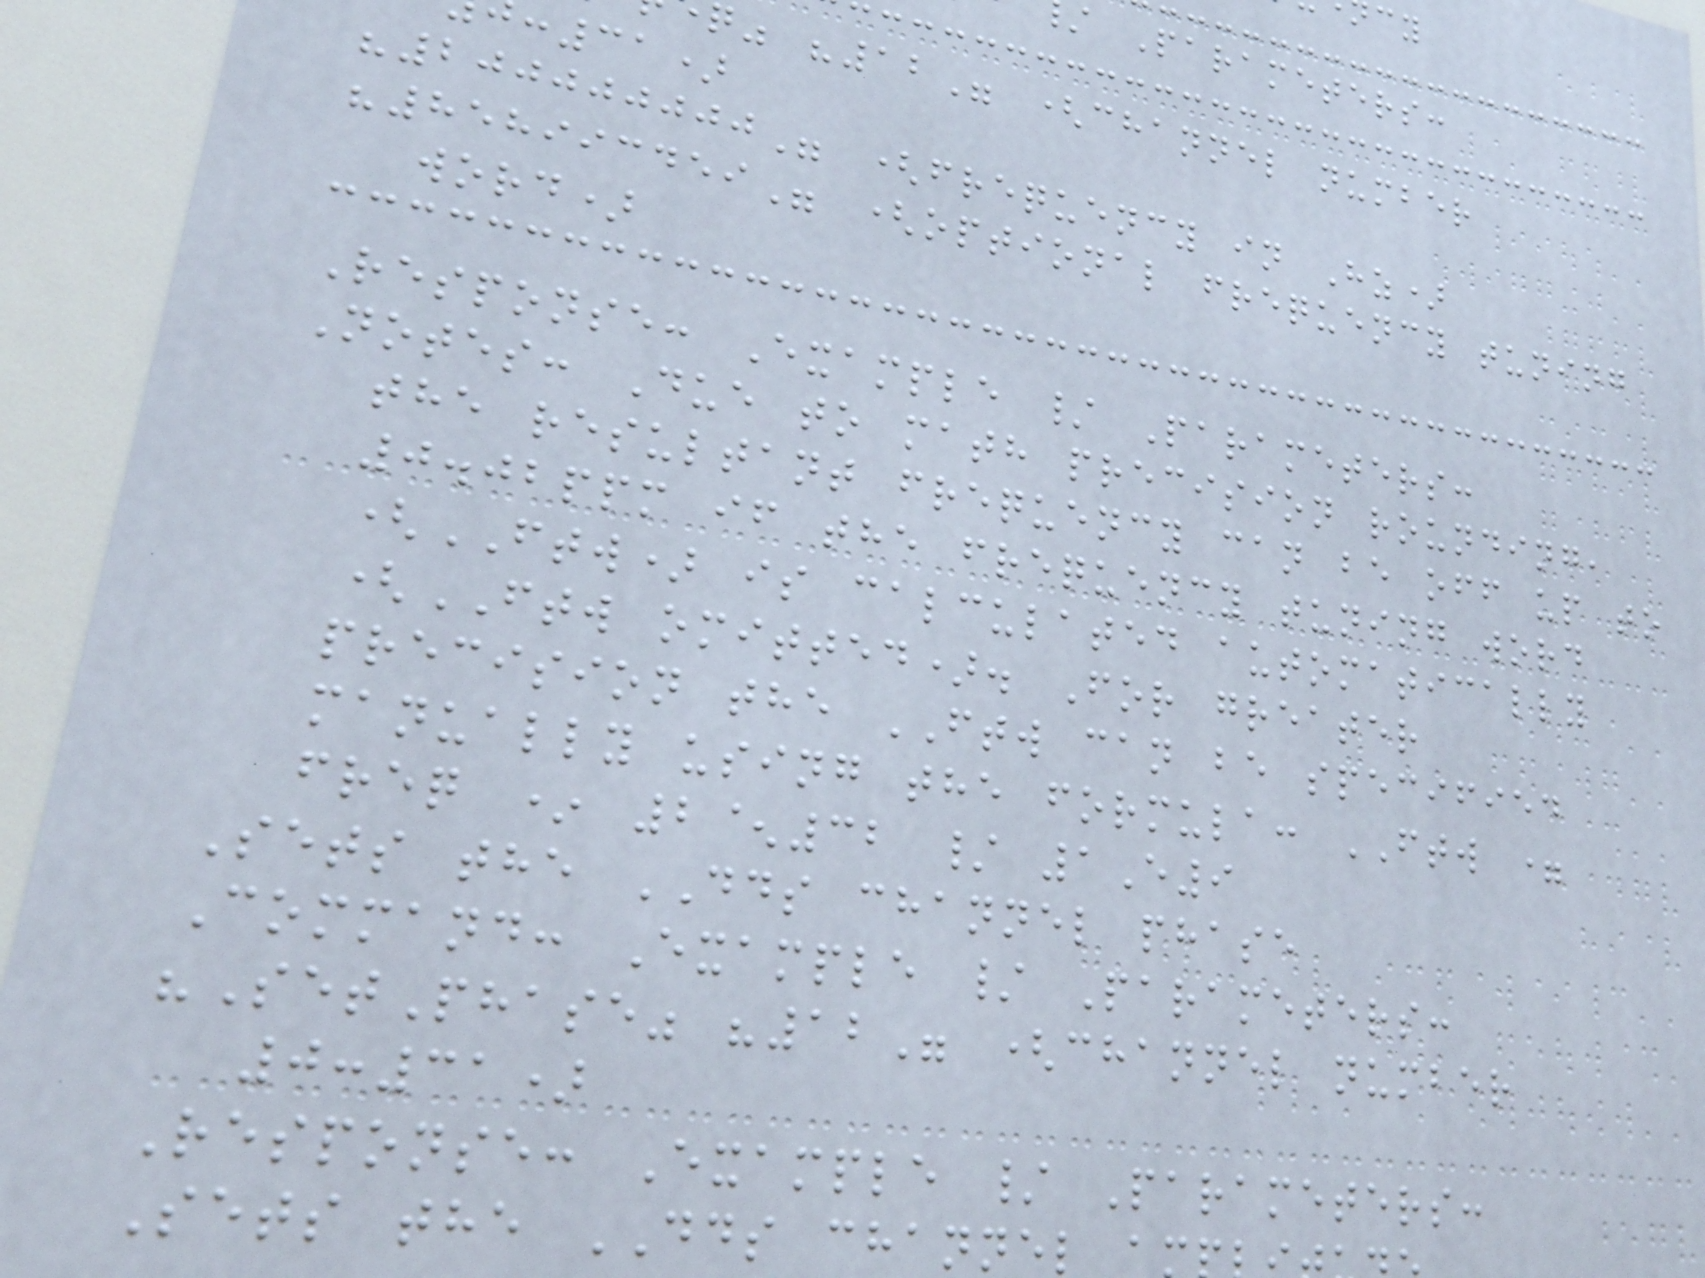Parameters:
q" "12" (channel number
:31)
"200000000" (frequency in Hz)
"858993459" (optional frequency tuning
word)
Response: Example / Parameters:
Notes: Due to math precision rounding,
the resultant frequency can be off up to
0.02ppm if the frequency tuning word
(FTW) is calculated automatically
(FTW omitted). For greater
precision the FTW can be specified
manually using the formula: FTW =
freq * 2^32 / 1E9
Sets the DDS channel phase
Command: Example / Parameters:
"SetPhase" "12" (channel number
0:31)
Response: Example / Parameters:
Sets the DDS channel
